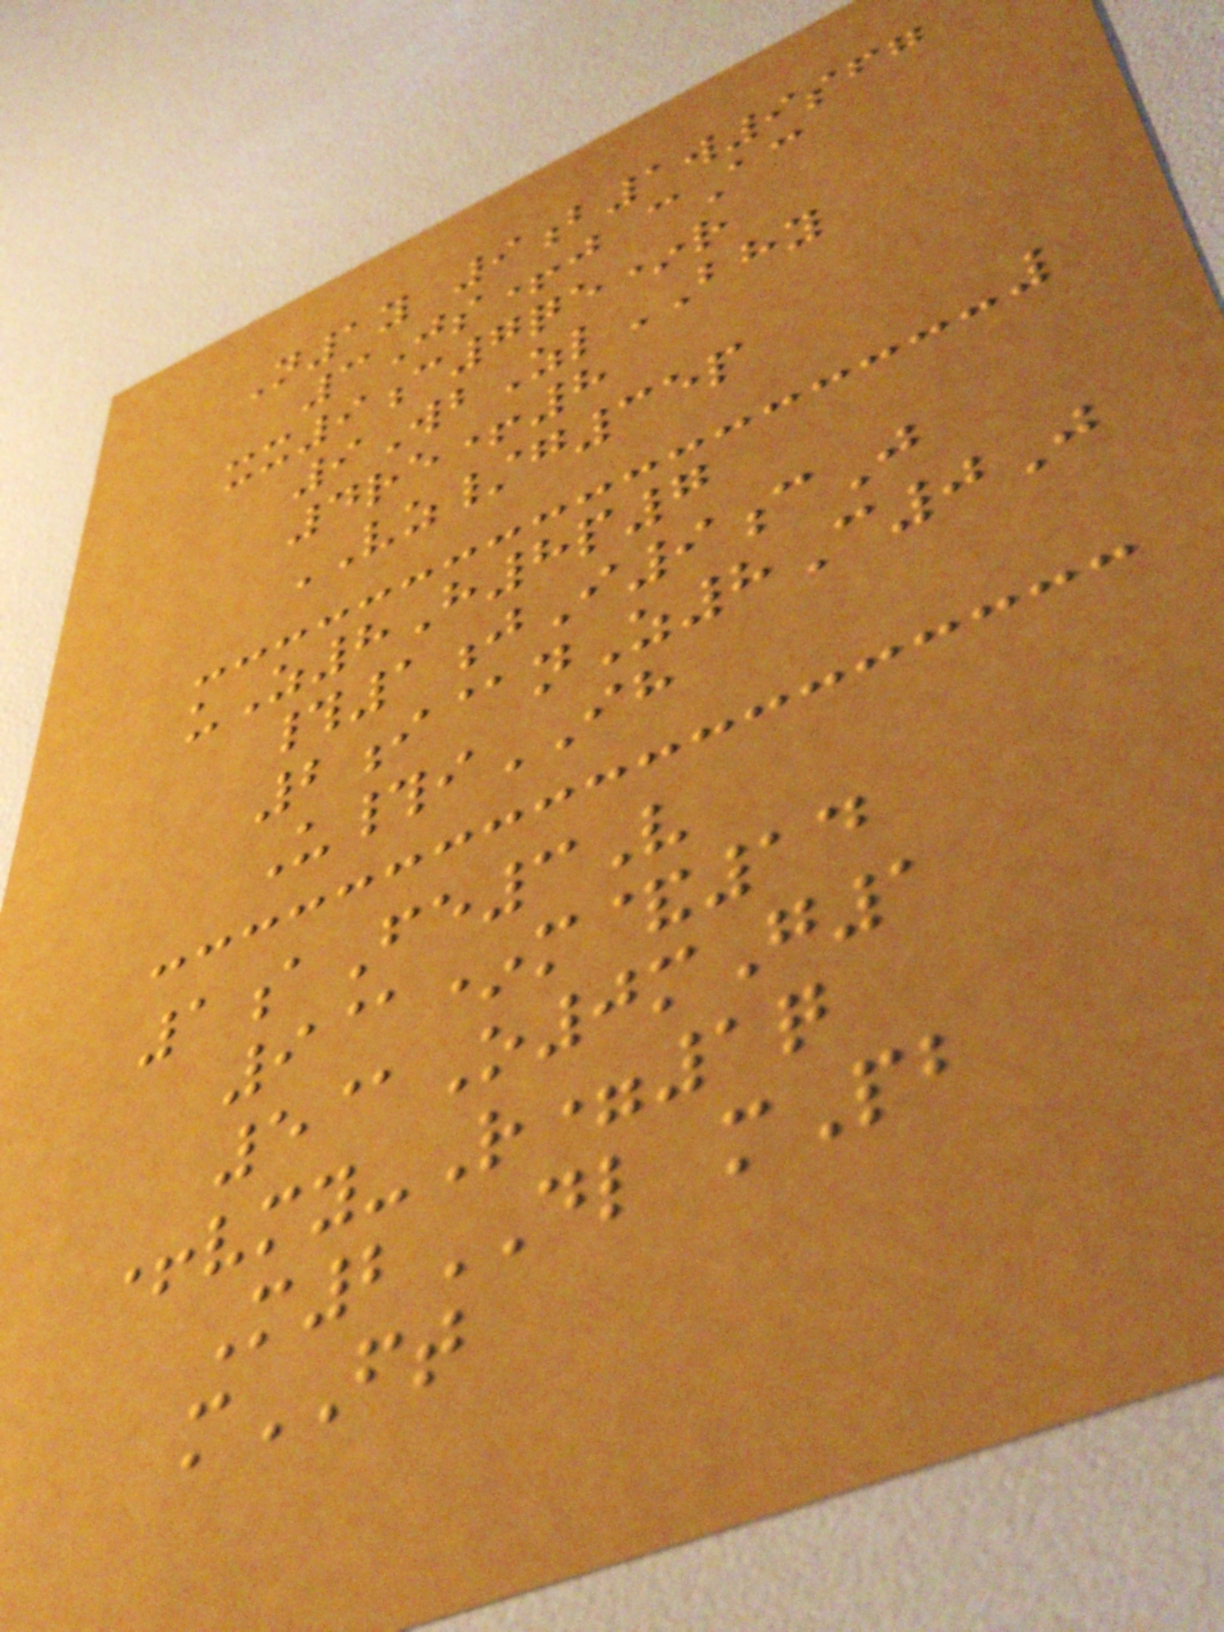N1y 9b1w9sfg
3Js+j cAc
xx9c7qe*r
9WbZlBHY
4re+8
VZ/g35p
uZ8H8p7
#1jI9cJ
2i@nZ8C0J
U#iIH
1aFe3V
9@*m&14
5@O0mG1
+vmy-R=1q
M2DL mPb
mFT
